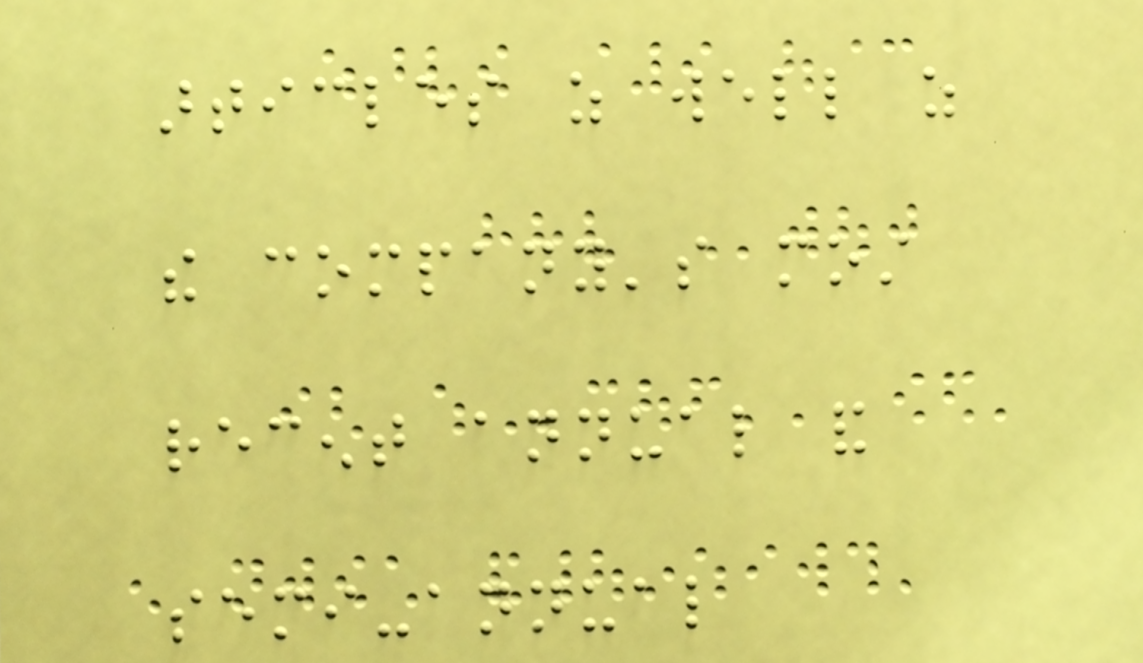articles as well as
the company's most
recent annual and
semi-annual
